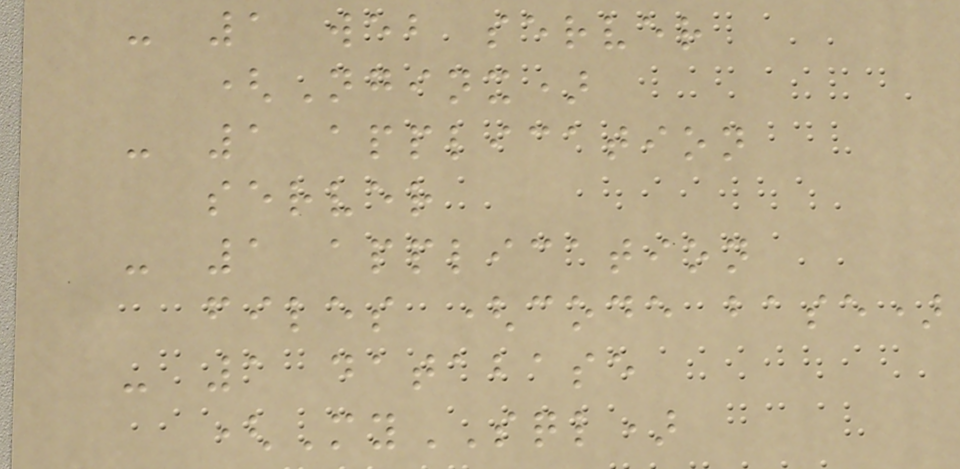- 1 web server
(Nginx)
- 1 application
server
- 1 application
files (code base)
- 1 database
(MySQL)
